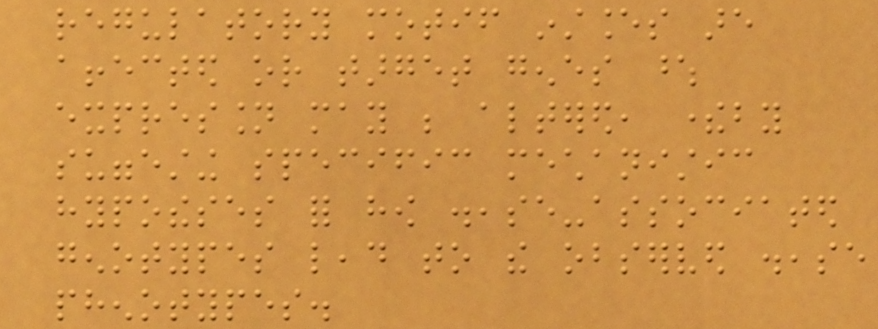regulatory motif instances are
affected or target genes whose
expression may be altered, thereby
suggesting specific mechanistic
hypotheses for how disease-associated
genotypes lead to the observed disease
phenotypes.
